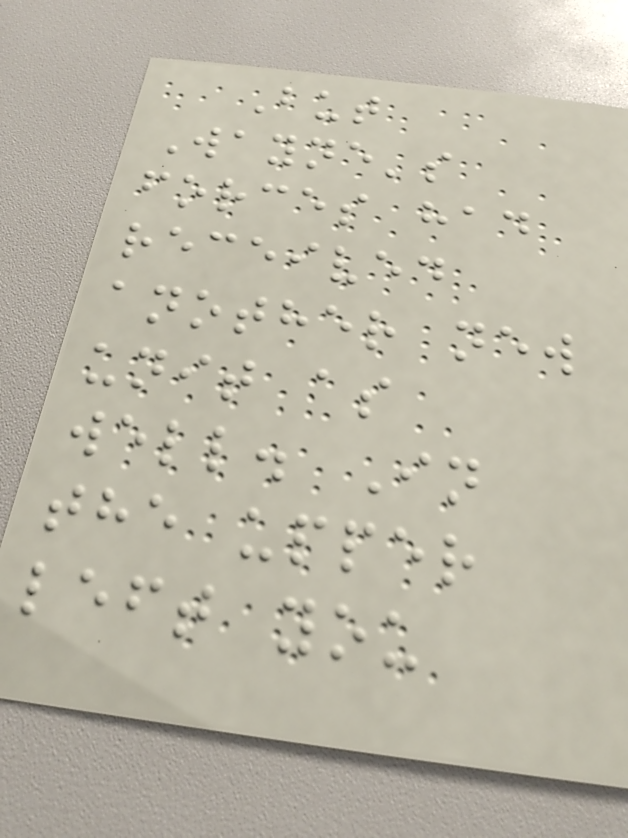But
Wayne's
forces had
received
another new
unit as
well. In
the upper
left you
